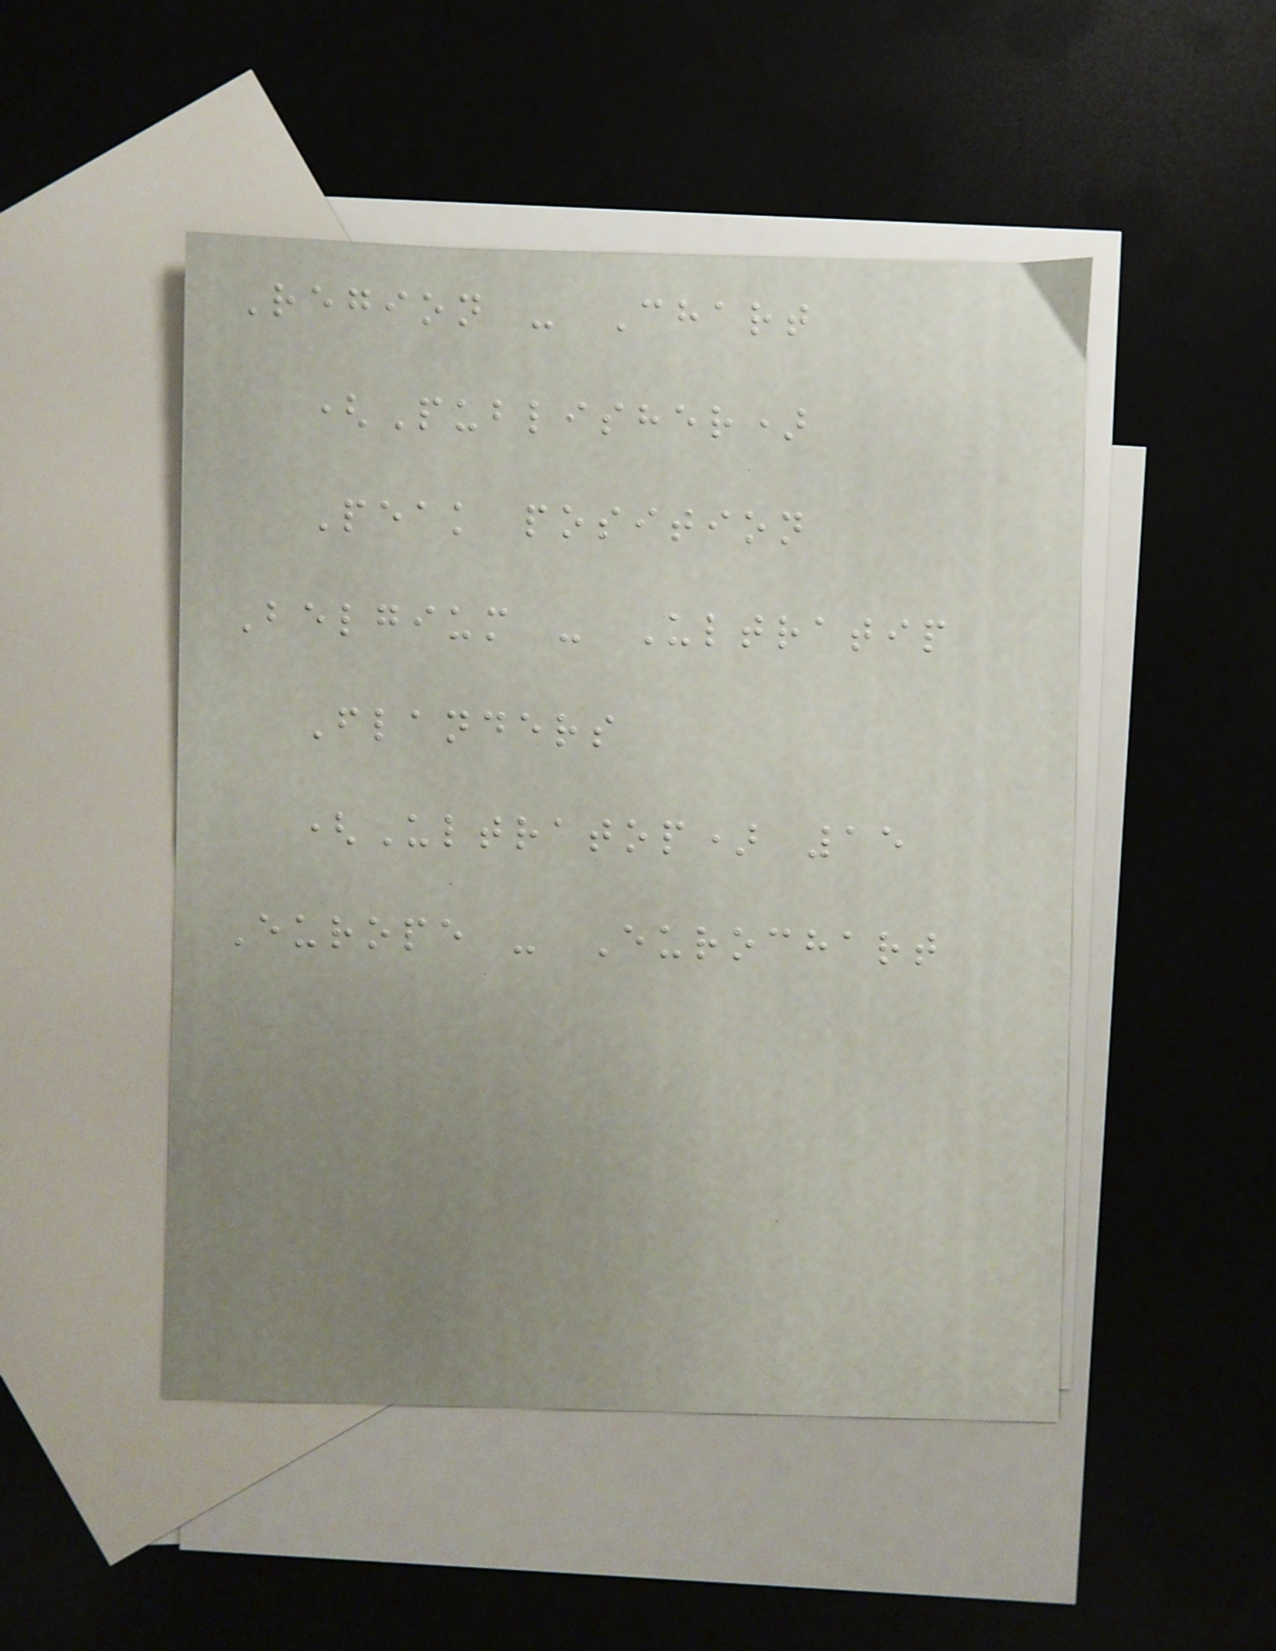Region - Chart
(Publisher)
Peak position
Belgium - Ultratip
Flanders
(Ultratop) 15
Europe - Eurochart
